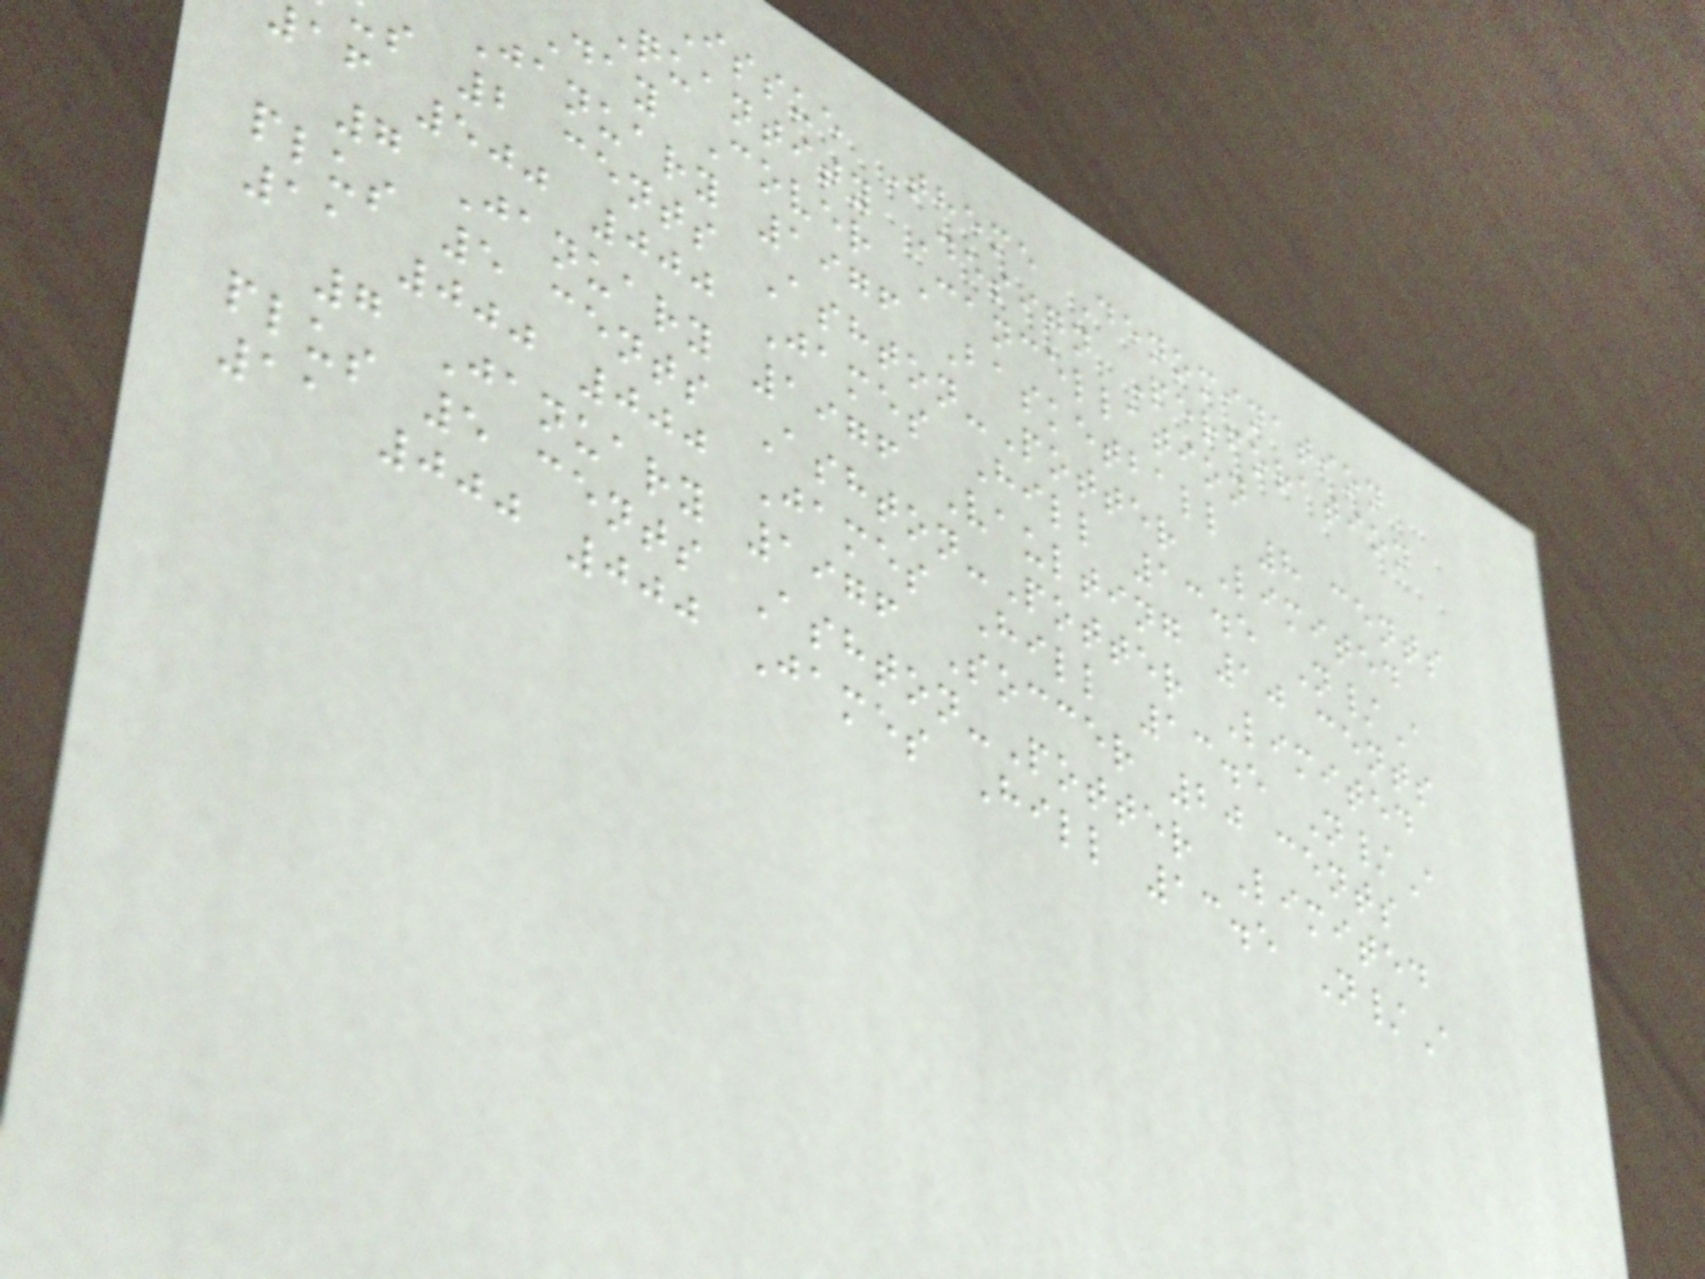Issue Theme Denomination
Quantity Design Perforation
Day Cover Cancellation
January 1976 Basketball 8 cents
s 2 cents Ashton-Potter Limited
af 500 000 James Hill 13.5 N/A
7 January 1976 Vaulting 10 cents
plus 5 cents Ashton-Potter Limited
11 000 000 James Hill 13.5 N/A
7 January 1976 Soccer 20 cents
plus 5 cents Ashton-Potter Limited
11 000 000 James Hill 13.5 N/A
